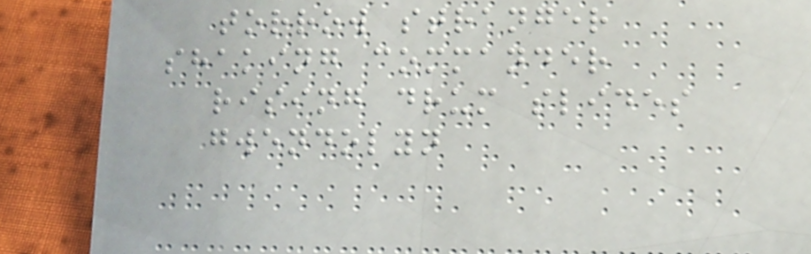torrow stranger
shaking commander
rising drum slides
gwendolyn
